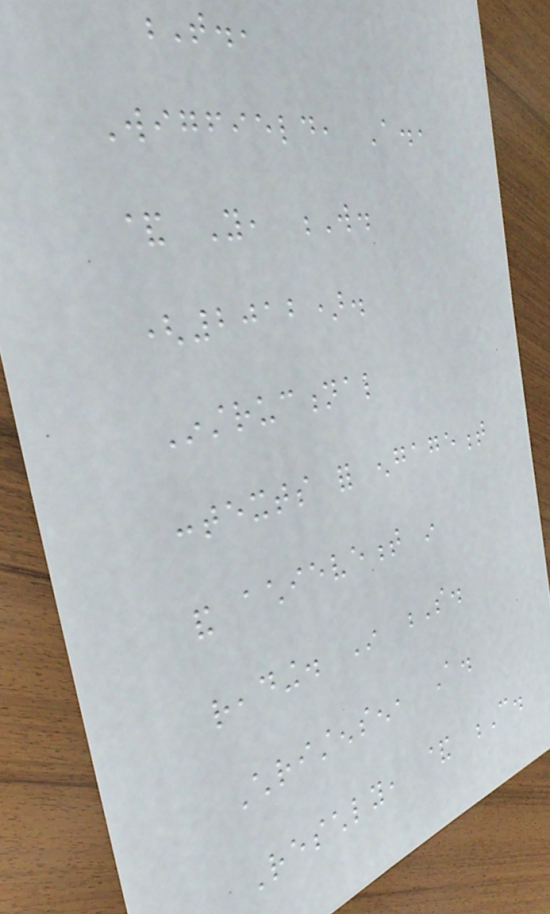T.,
Wigfield, A.,
& You, W.
(2012).
Instructional
contexts for engagement
and achievement in
reading. In S.
Christensen, A.
Reschly, & C.
